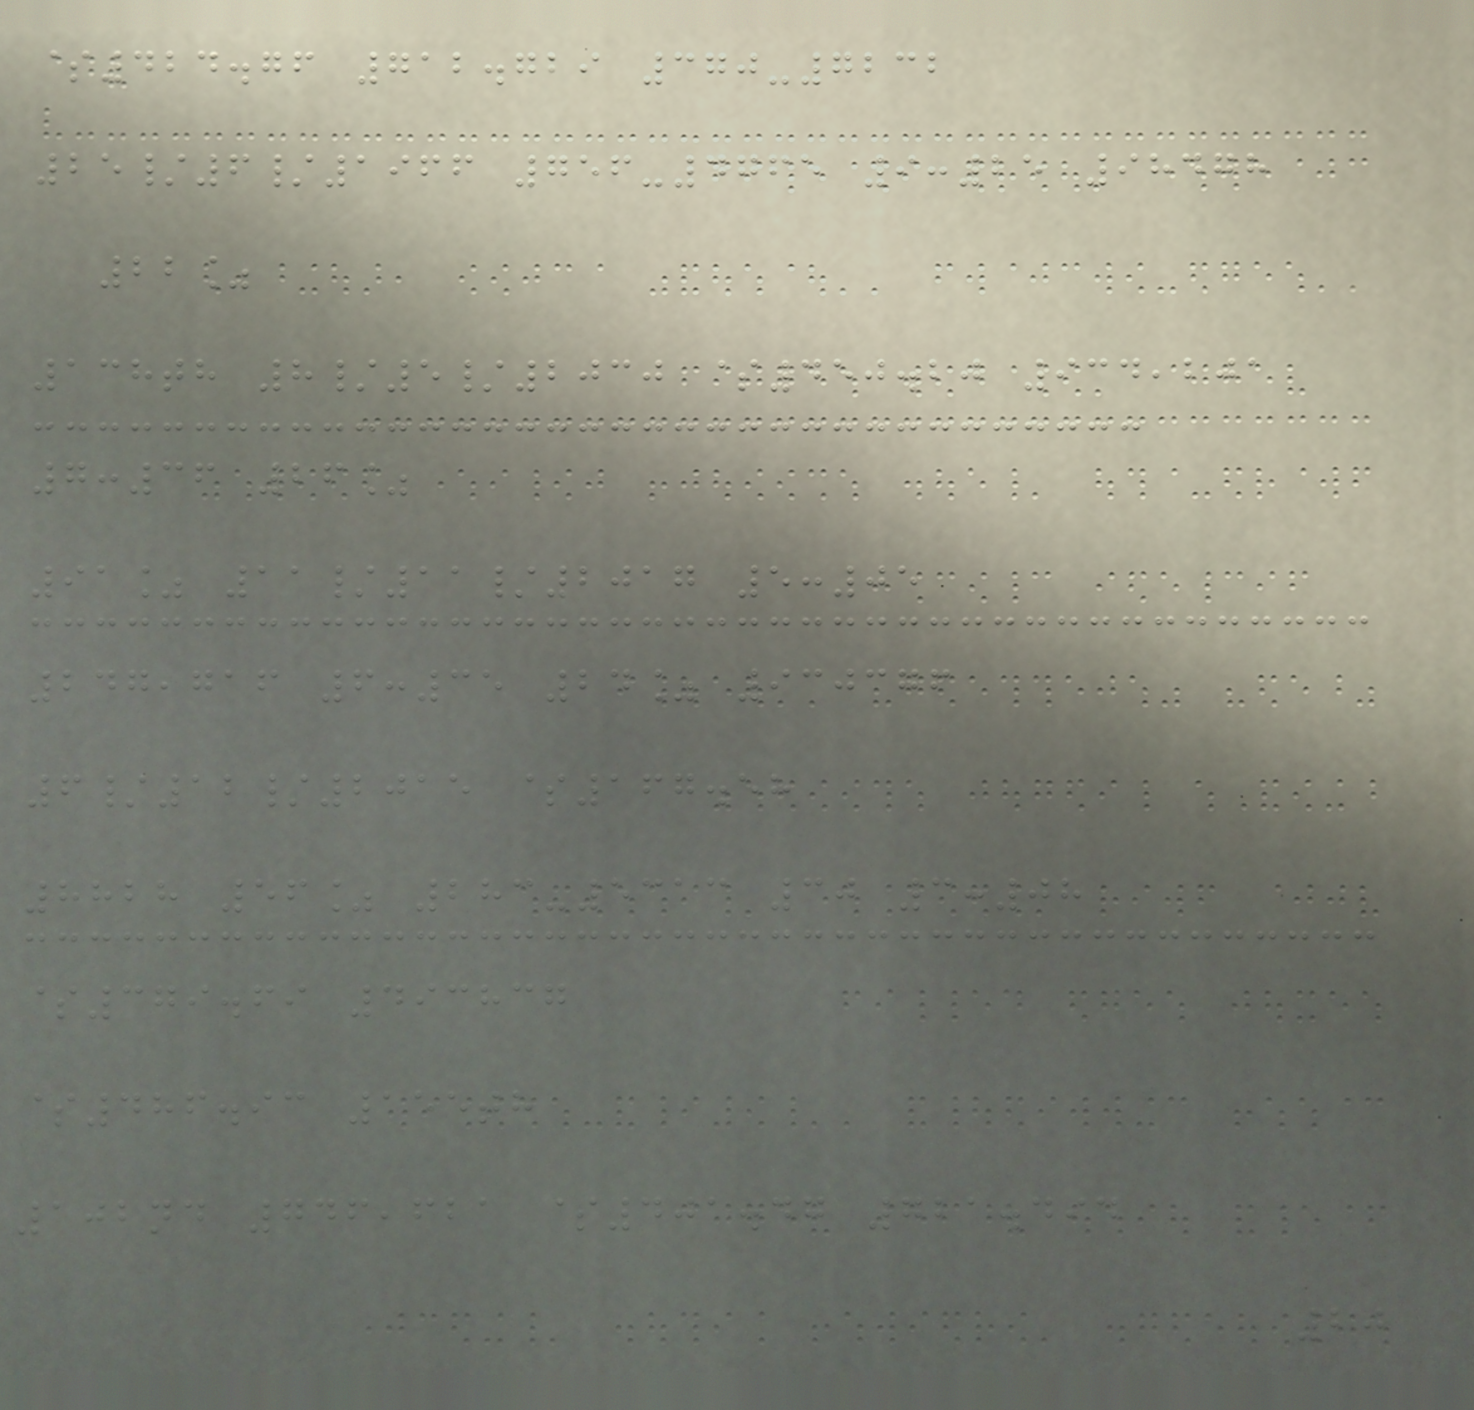$424.76 712.729 370-7232
25/6/1966 756-4765 9:25 98478
22%
138th 8/5/2030 $450.20 934,201
7:36 26%
91% 11/11/2017 5:05
247,716 6:35 24% 930376
6/12/2015 $167.58
8828 56% 283-5313 30 3:08
$379.69 493837
$486.93 155th
102nd 746,621 $401.47 721.494
20
